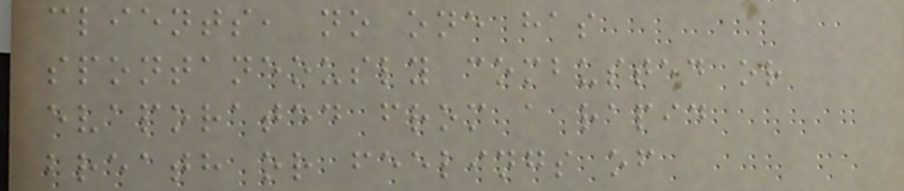clients, no one has
spontaneously combusted or
evaporated from a rapid
breath or feelings of
